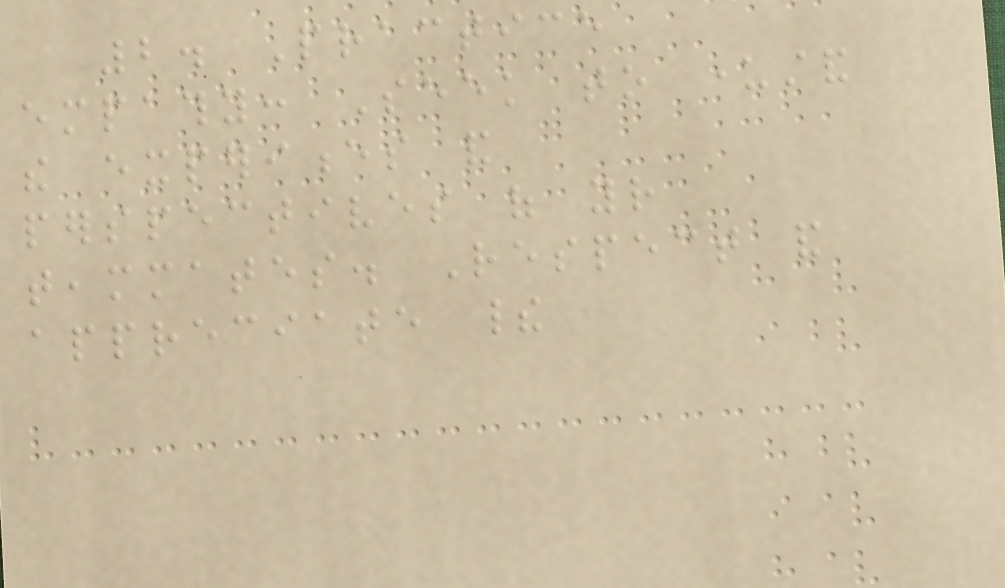2. Practice
empathy: Seek to understand
the experiences and
perspectives of your
teammates. Respect and
appreciate their
